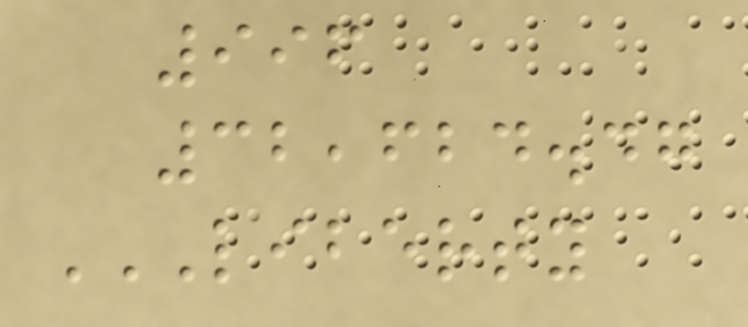996
32,624.47
LIBERTY
